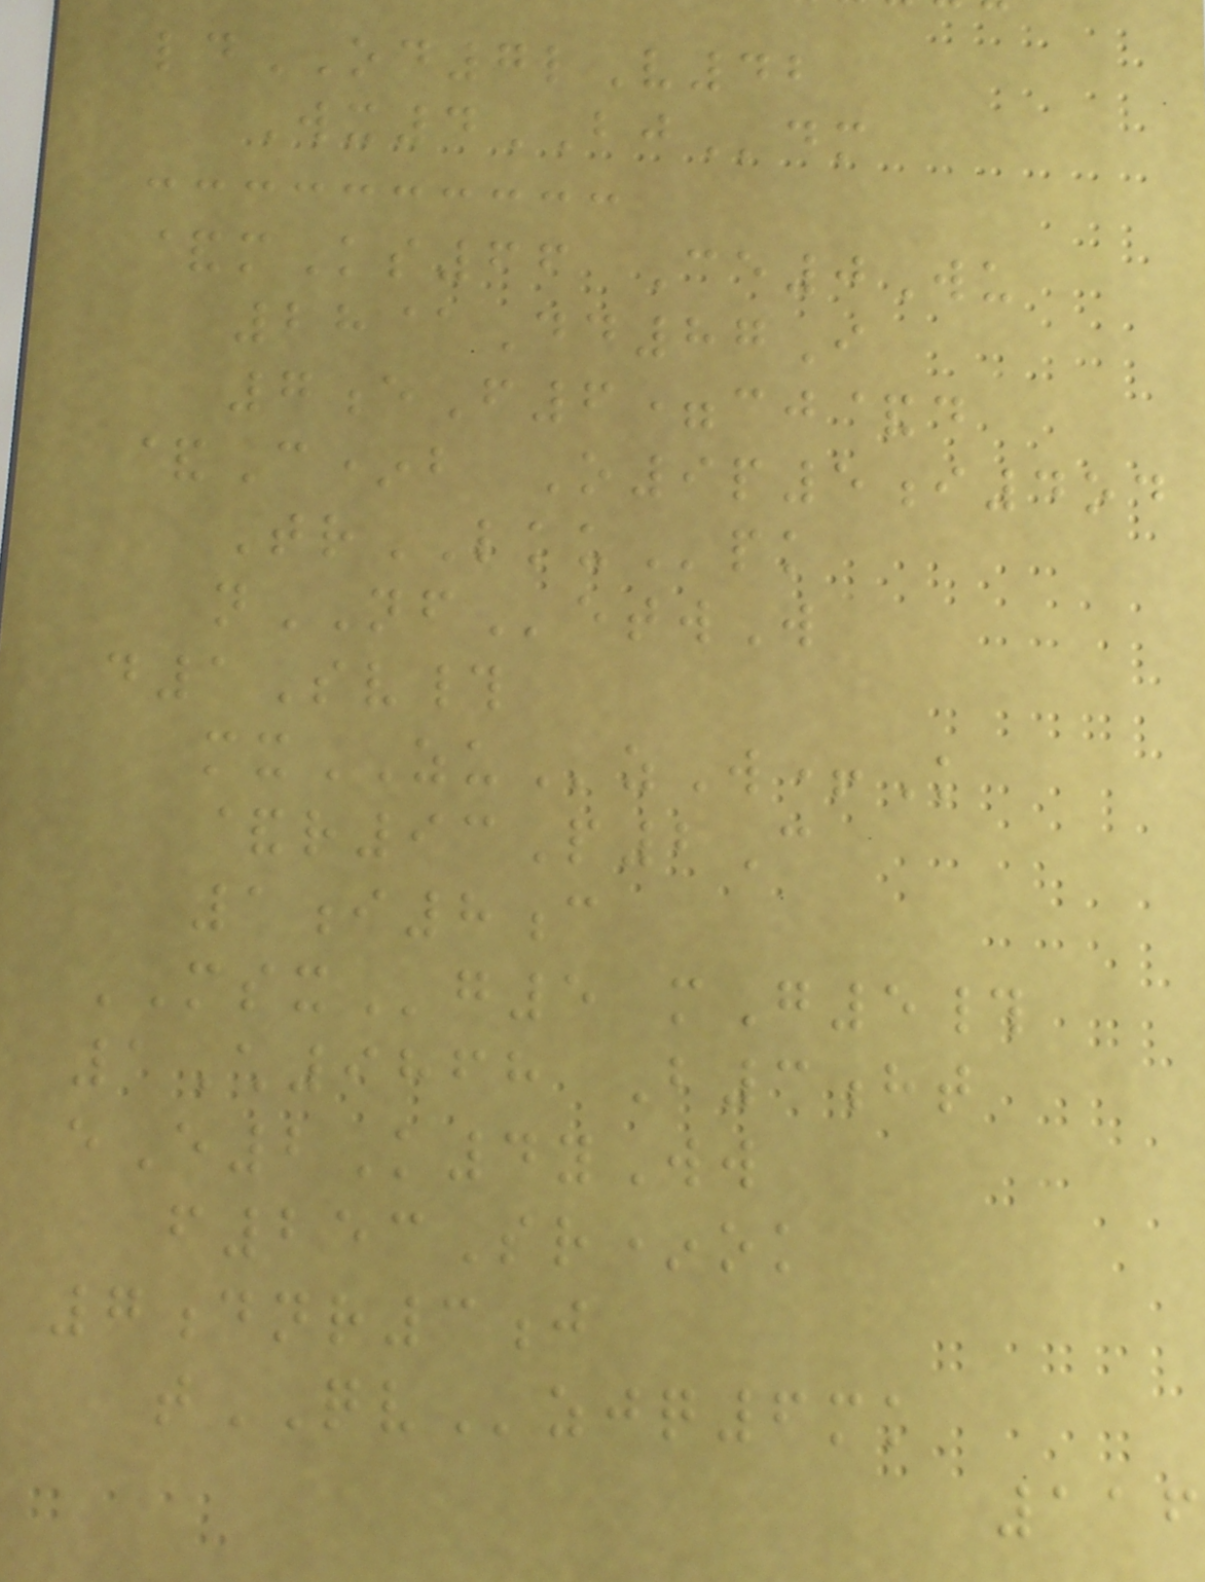ldOD7lV42
Wx4BJdm
&mKs66 Ce0Wu
28@Dd87I
7eF6=cj&d
&C*b O9p5i4od
TrLKUpk
nNFetwW
d1Sv#
mxZUzW+K
&r93P2C
1i8c
MSXg5 mG5#
1U9868 B3ht
eE2K4yWw
f253Sr*ok
7dnr3j
tQVzjq6mk
116
